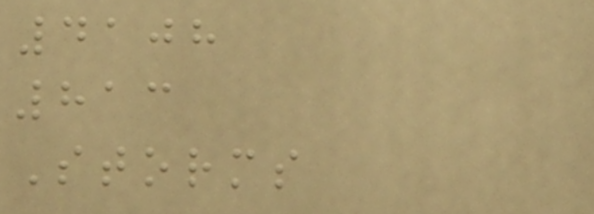4108
813
Storms
